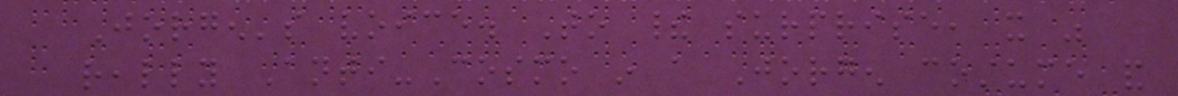Jorgen's voice. To their surprise, it was
really Anti-Cosmo in a Jorgen costume and
